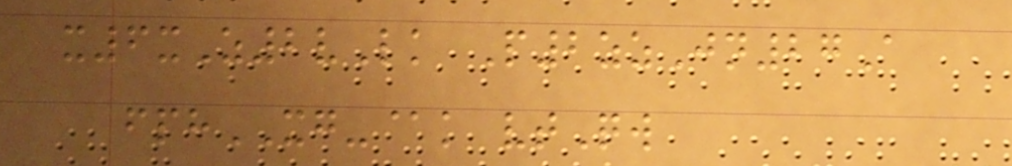x6xZ2vLk P2zzJn27A
fphXG-@k vtQw
